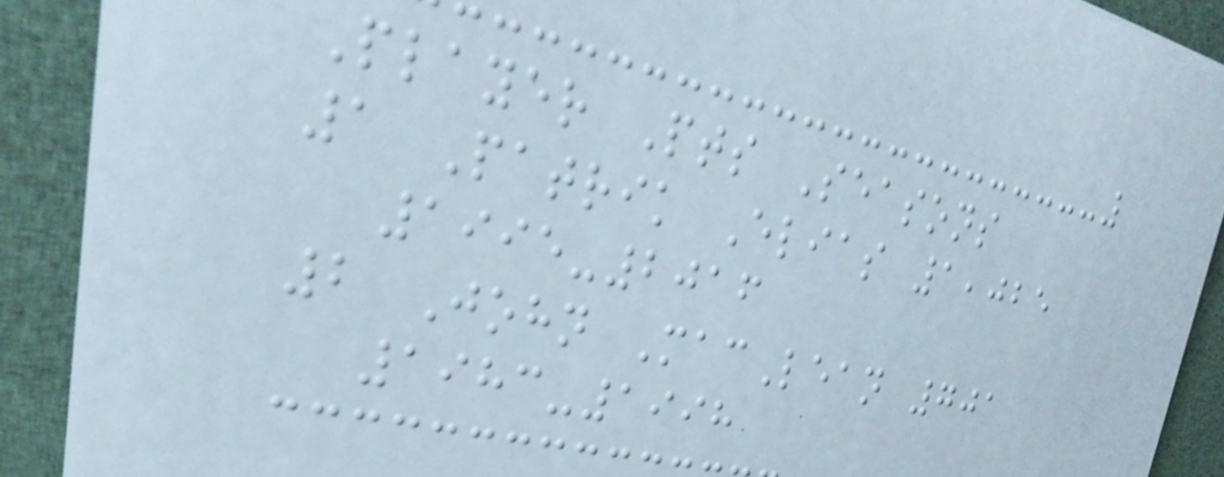Player Pts Seasons
1 Patrik Elias 1,025
1995-2016
2 John MacLean 701
1983-1998
